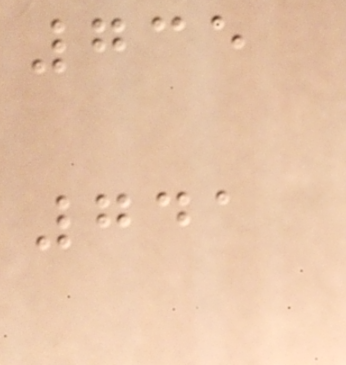735
741
